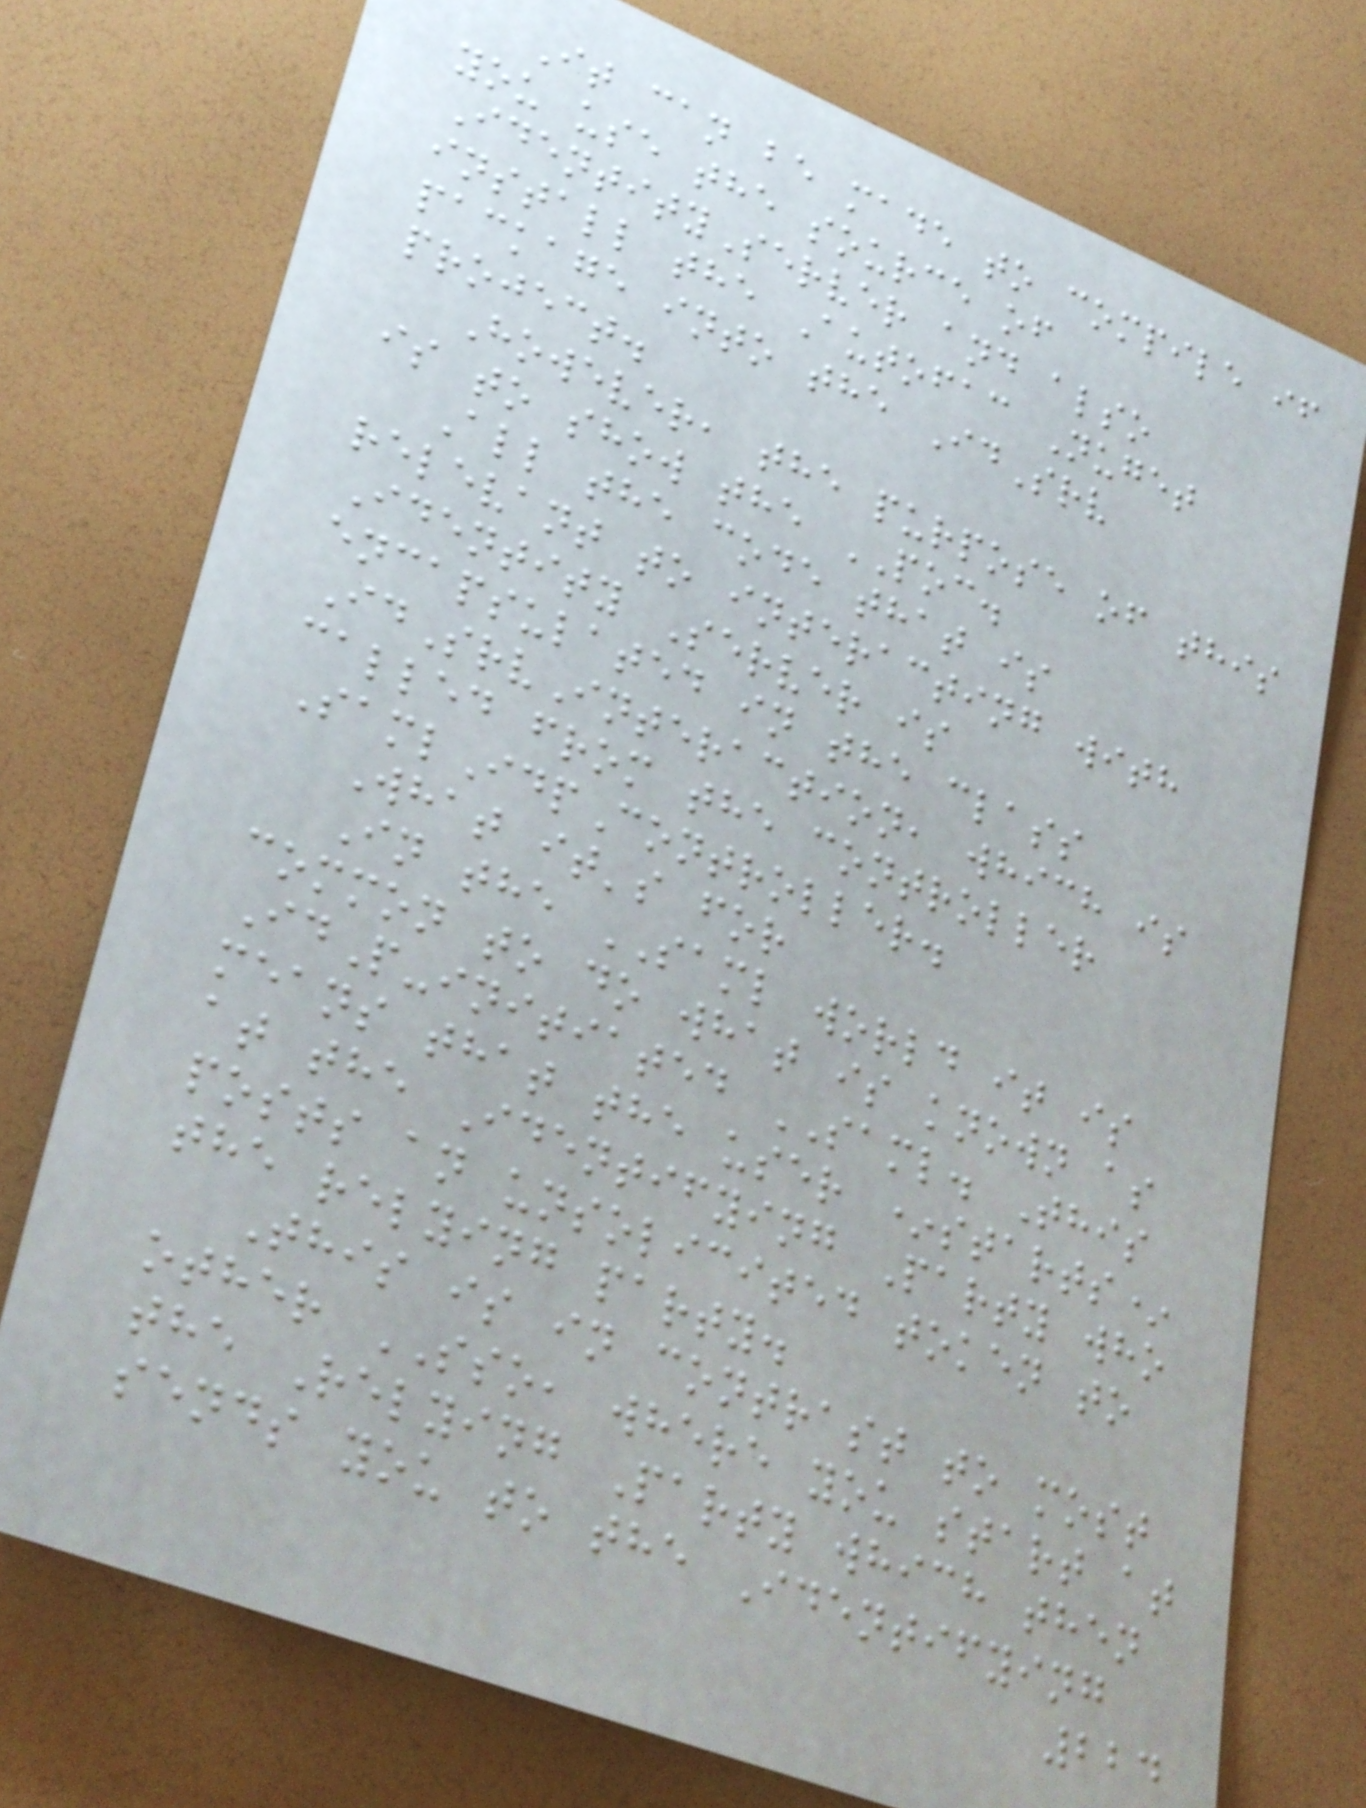It can be made to compile if
you use the source of
IdentityServer and also
install the Autofac Nuget
package into the IdSrv
project.
However, the purpose of this
is to show the POC.
All the code that is
relevant to interacting with
Identity Server is
encapsulated in the class
IdSrvInteraction, which is
called from the controller
SamlIdpController.
What it's for
In the SAML world it is
common to do what is known as
IdP-initiated SAML. This
means that the user *starts*
at the Identifying Party who
posts an unsolicited token to
the relying party.
This is in contrast to most
other SSO, where you start at
the Relying Party which then
sends you to the Identifying
224
